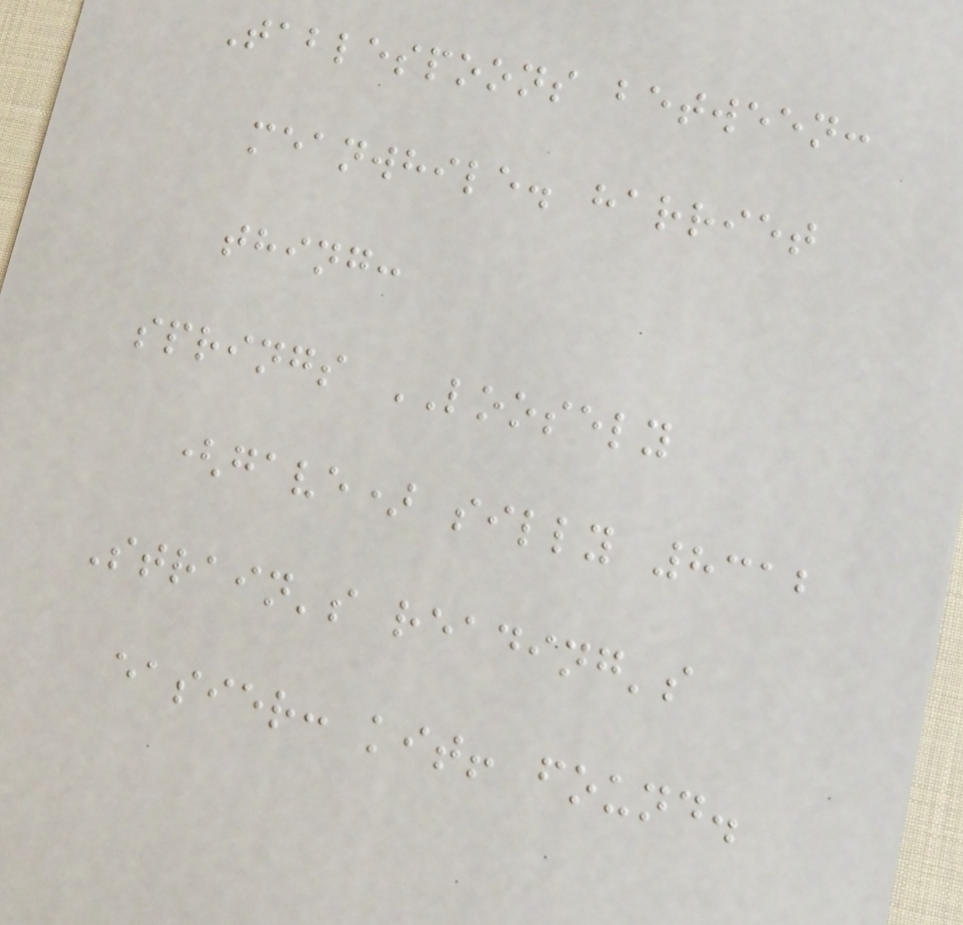Tablespoons between:
meanwhile. harriet
thing:
springs LOOSELY
(gave) silly 8312
Strain's reading's
easier: kit! found.
